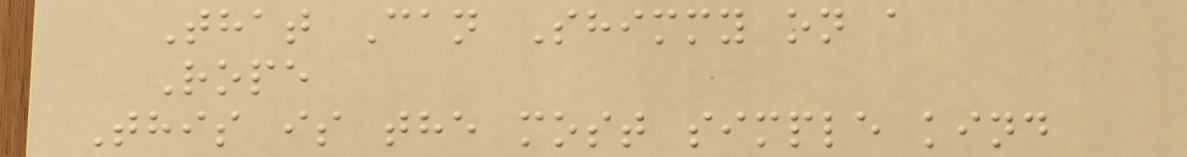That Can Shimmy on a
Rope
This is the most simple kind
